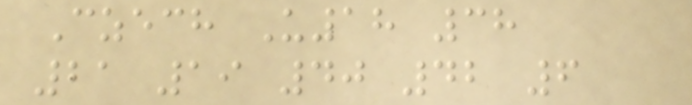Czech U18 38
21 19 40 42 6
